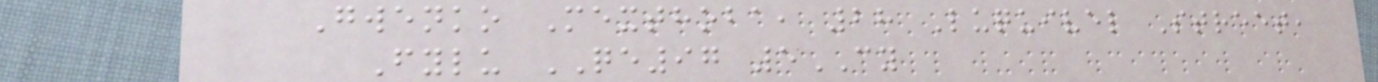Gwenko Mexthoba, 28 Luquivel Street,
Fylu QE97 5CY
